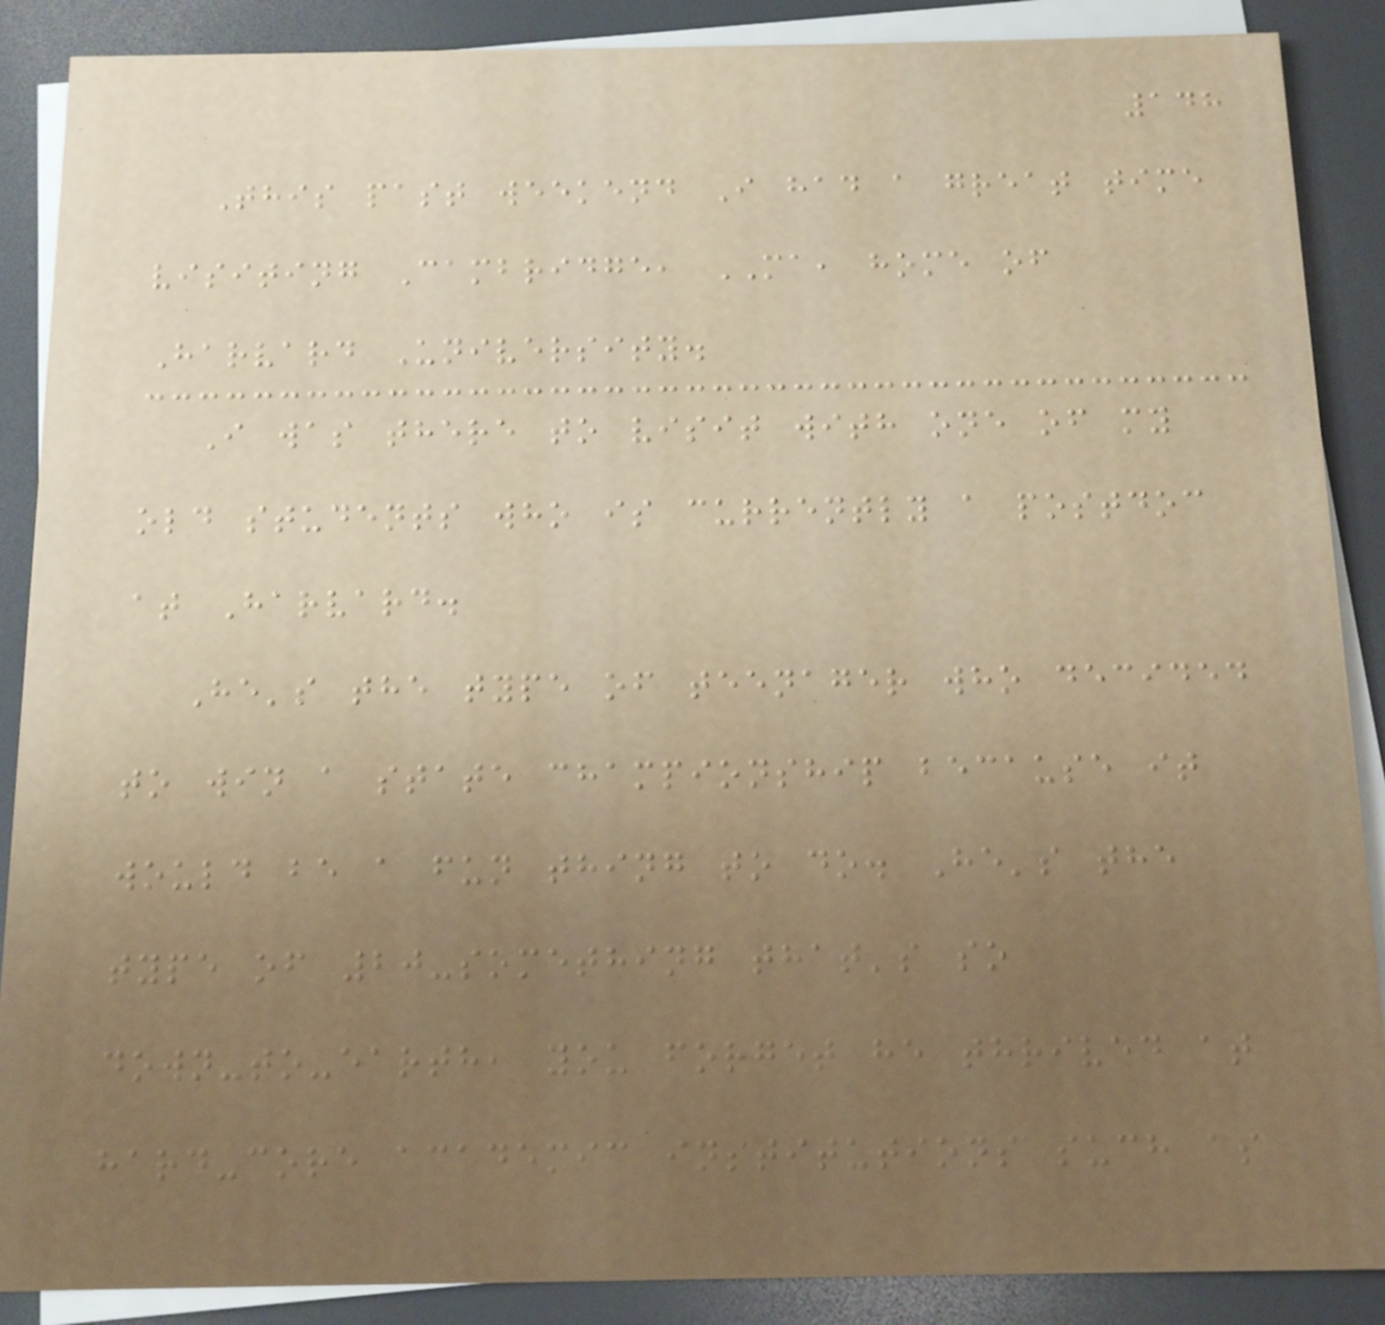148
This past weekend I had a great time
visiting Cambridge, MA, home of
Harvard University.
I was there to visit with one of my
old students who is currently a postdoc
at Harvard.
He's the type of teenager who decided
to win a state championship because it
would be a fun thing to do. He's the
type of 20-something that's so
down-to-earth, you forget he thrived at
hard-core academic institutions such as
